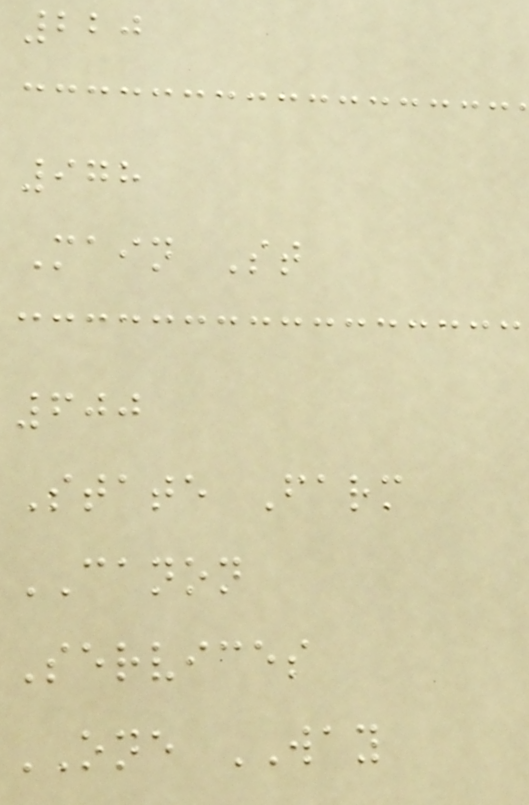220
978
Main St
600
State Farm
CANON
Services
ONE WAY
